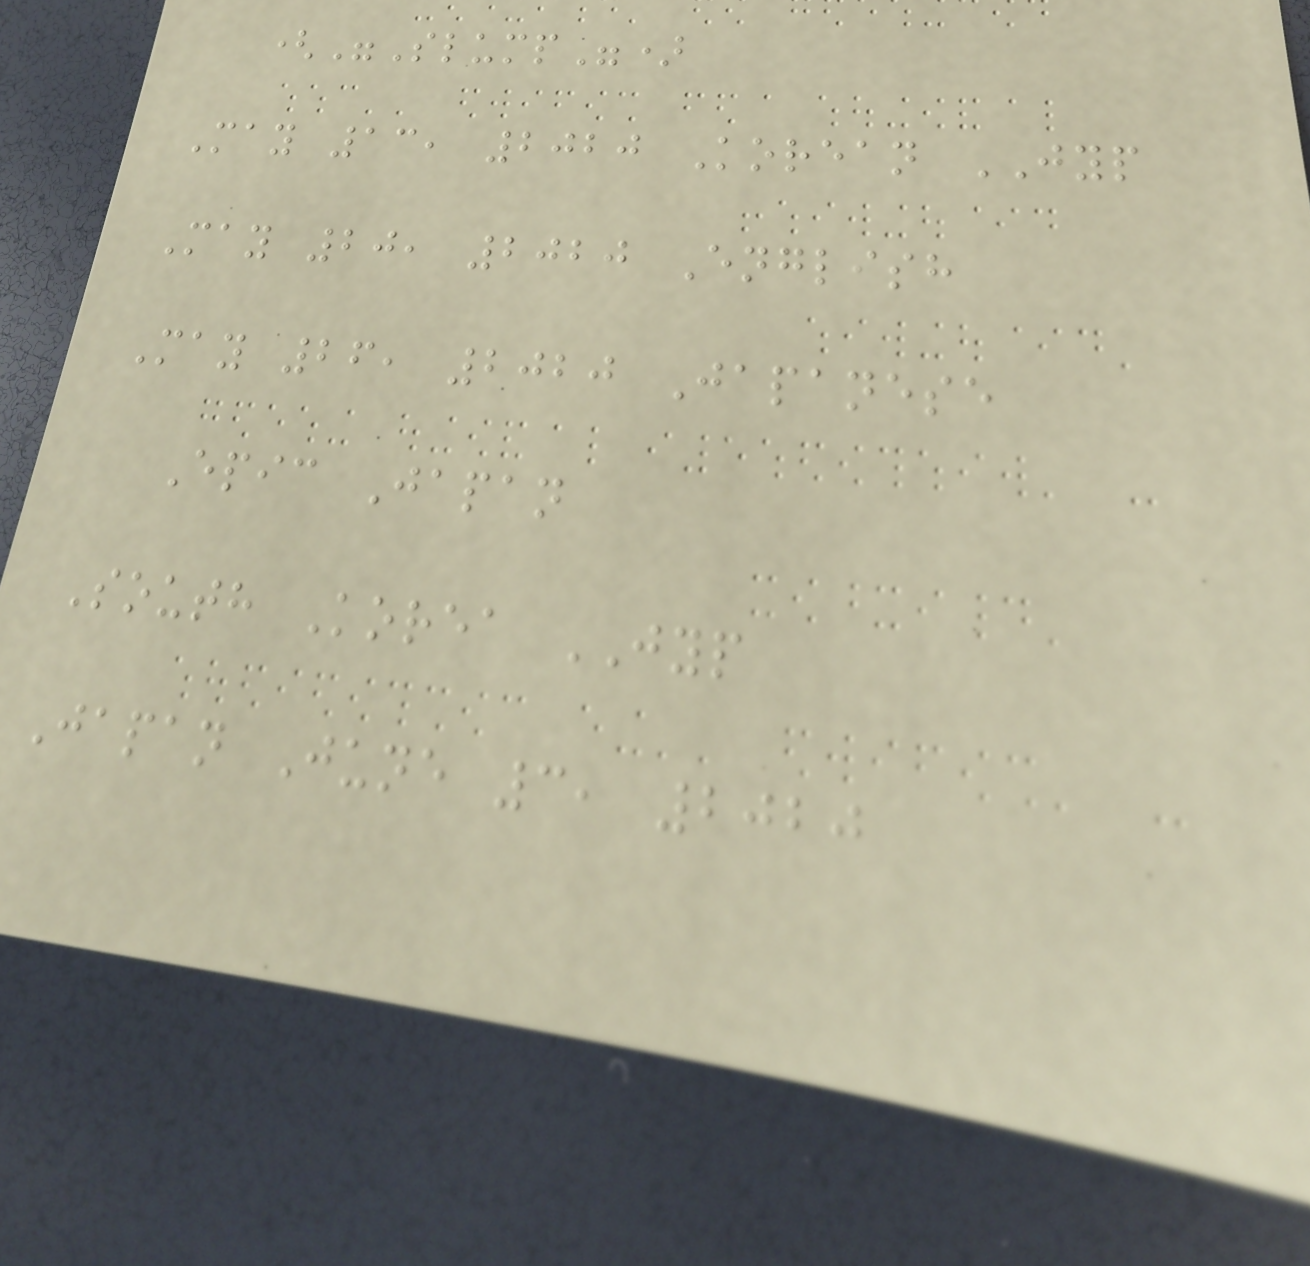("Slump")
May 13, 2020 Korean JYP
May 20, 2020 English
May 26, 2020 Japanese
Epic Japan
South Korea JYP
Japan June 3, 2020
